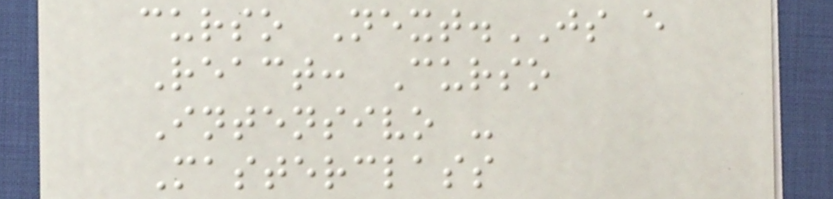curso Next.JS e
React: Curso
Intensivo -
Masterclass
